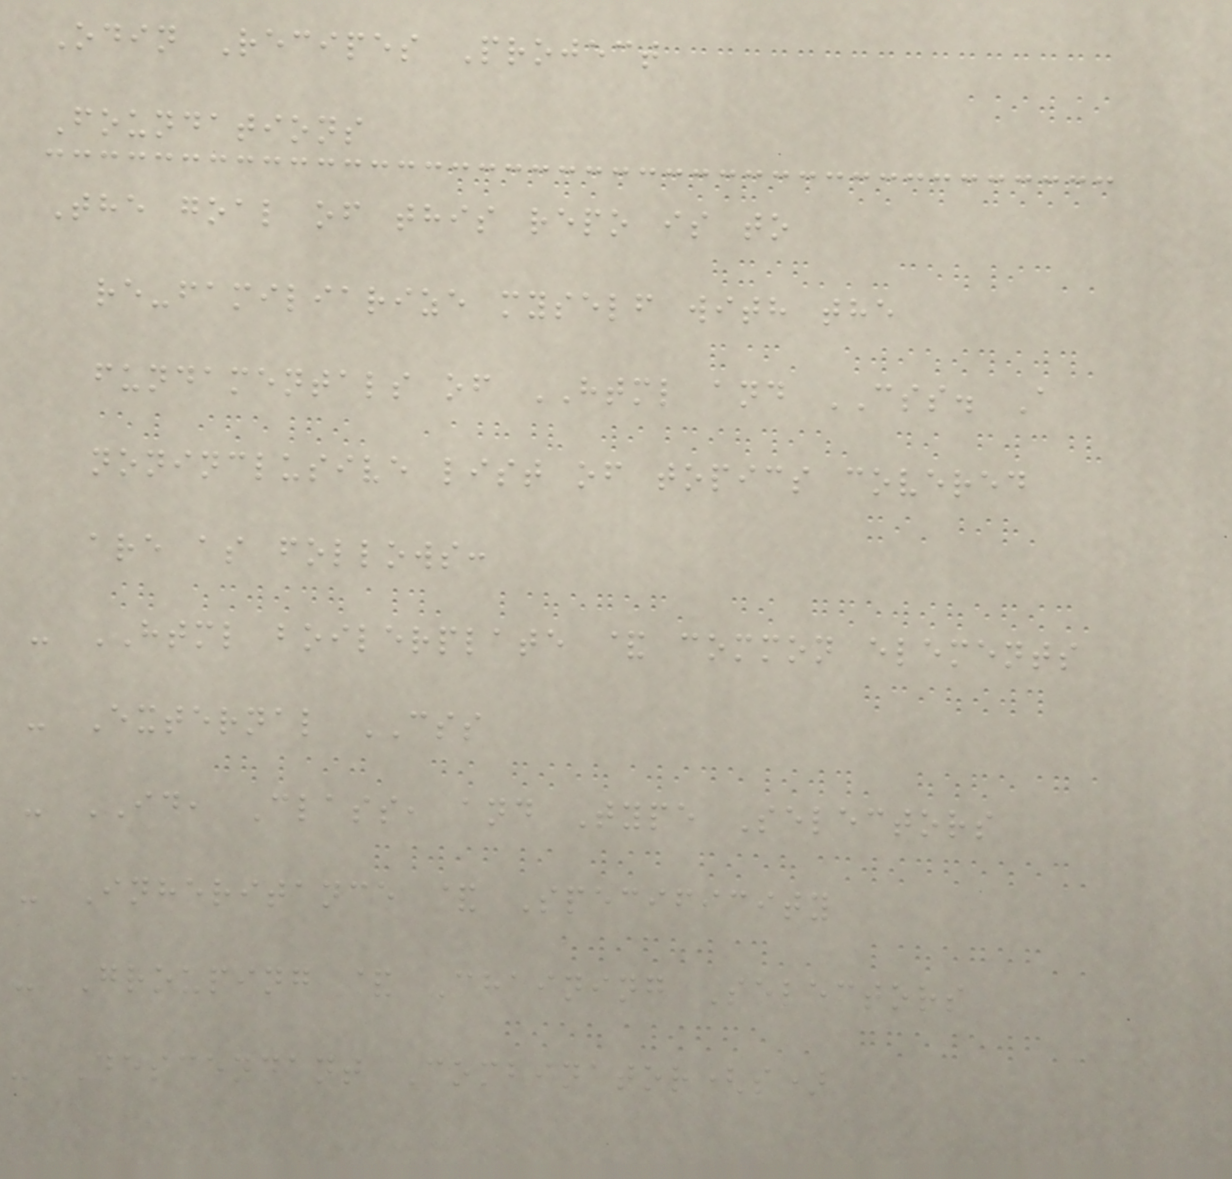Odin Recipes Project
Foundations
The goal of this repo is to
re-familiarize myself with the
fundamentals of HTML and CSS. A
noninclusive list of topics covered
are as follows:
- HTML boilerplate & common elements
- External CSS
- ID, Class, and Type Selectors
- Inheritance & Specificity
- Grouping & Chaining Selectors
- Descendant Combinator(s)
